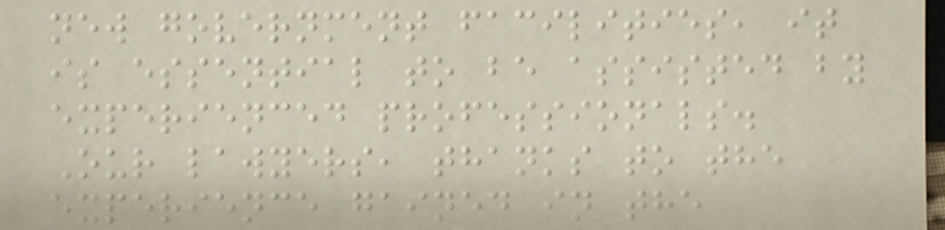new government facilities, it
is essential to be assisted by
experienced professionals.
Our lawyers, thanks to the
experience gained in the
